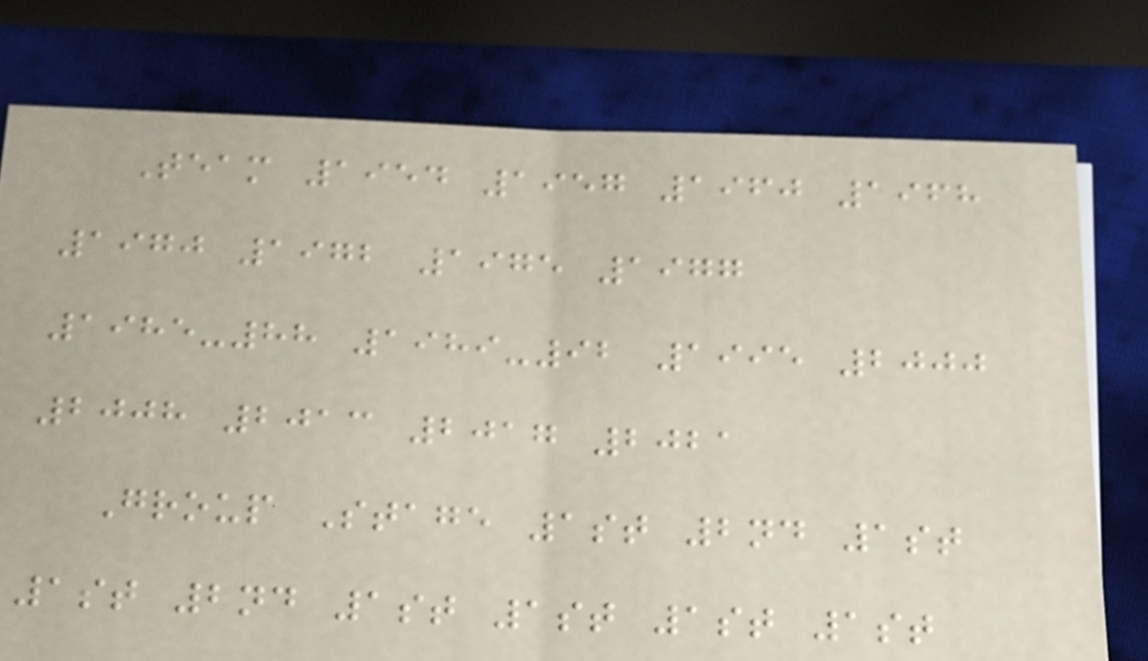Team 1954 1957 1960 1968
1970 1972 1975 1977
1985-88 1989-92 1995 2000
2008 2013 2017 2021
Group Stage 1st 2nd 1st
1st 2nd 1st 1st 1st 1st
